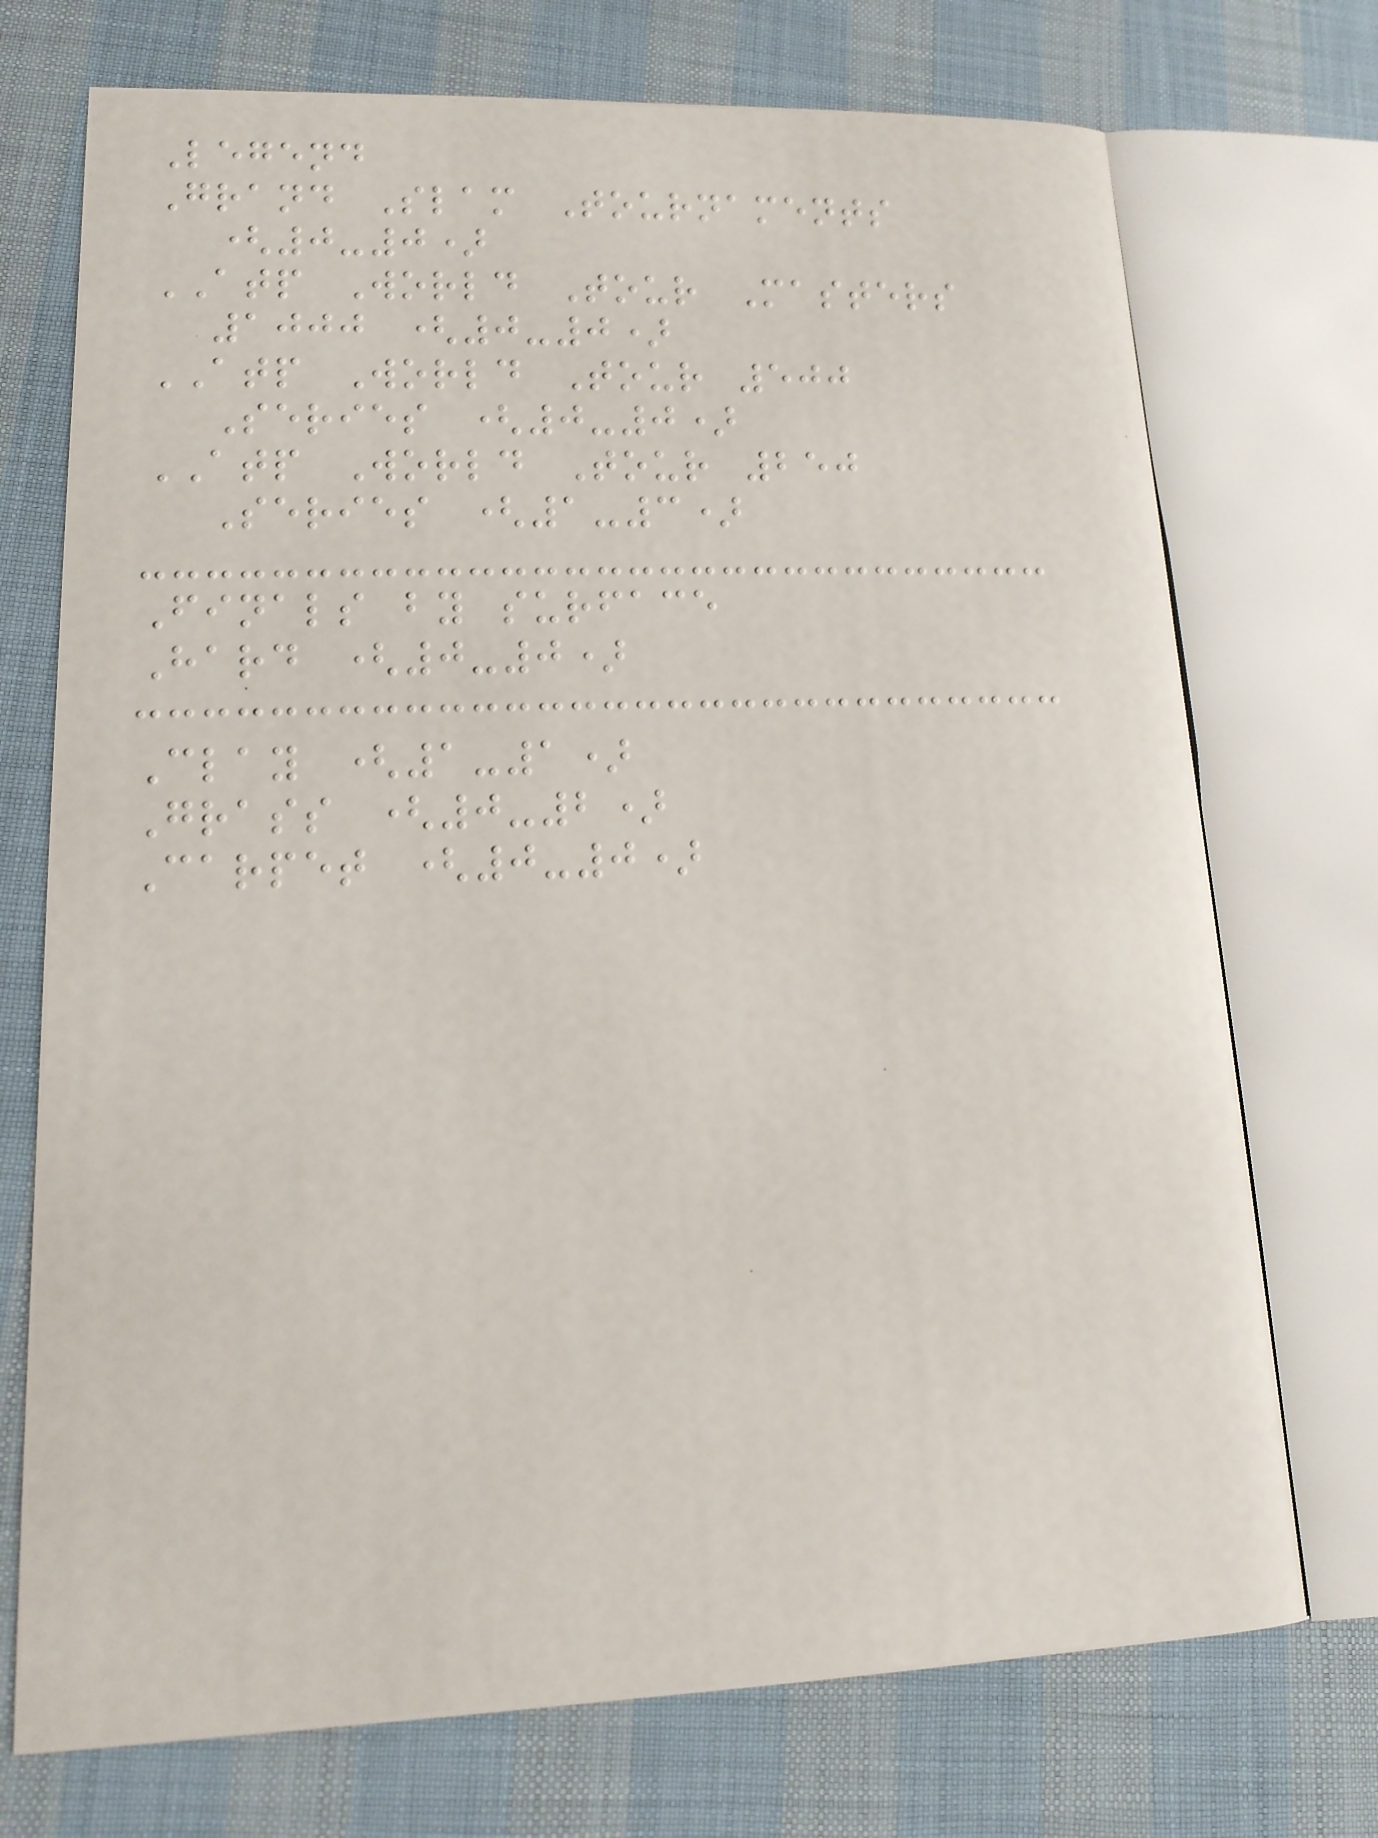Legend
Grand Slam Tournaments
(0-0)
ATP World Tour Masters
1000 (0-0)
ATP World Tour 500
Series (0-0)
ATP World Tour 250
Series (1-3)
Finals by surface
Hard (0-0)
Clay (1-1)
Grass (0-2)
Carpet (0-0)
